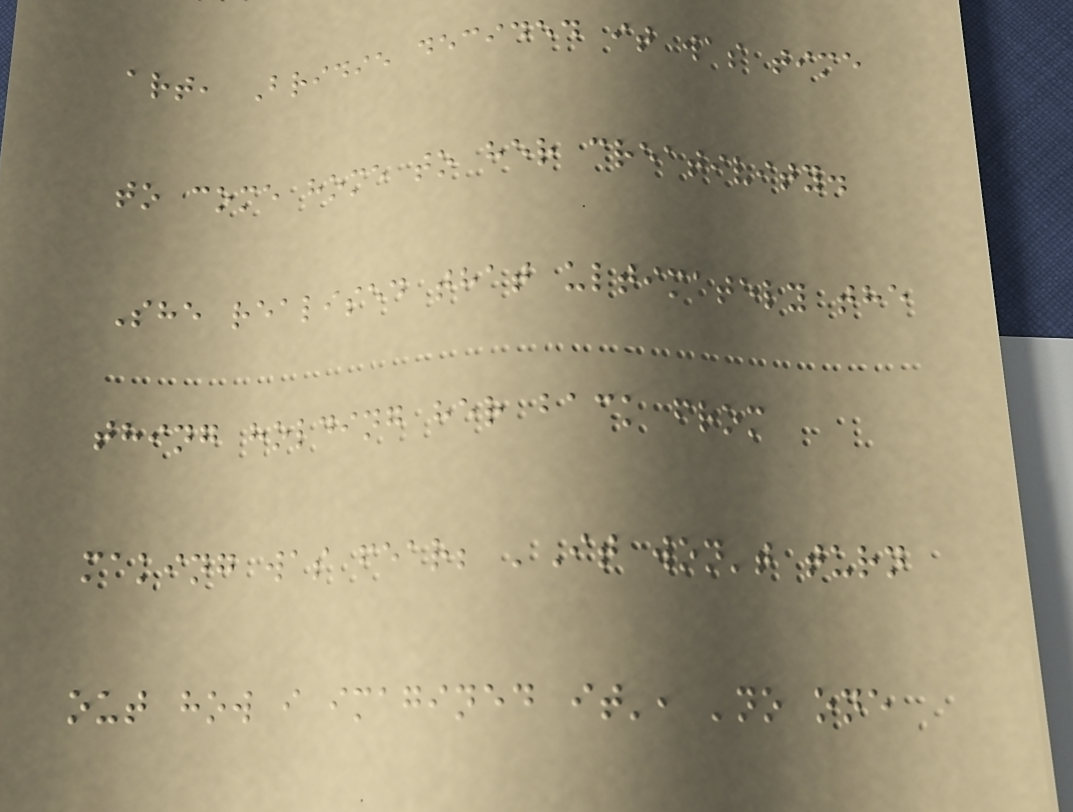art, Bridie decided it was time
to come home to her creativity.
She realised that ultimately the
thing holding her back from
making was fear; 'It won't turn
out how i imagined it', 'no one
